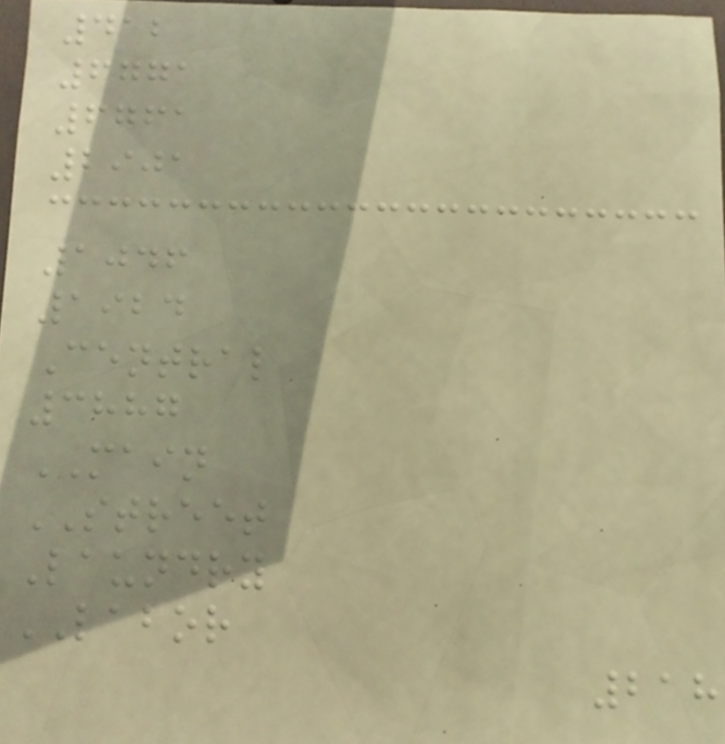412
6771
6761
2901
1046
1924
Central
3887
MAIN
STREET
Laundry
LABOR
218
